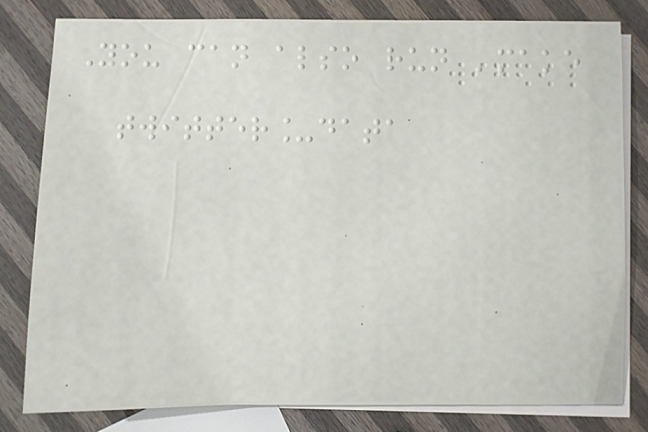You can also run 'make
twitter_data
